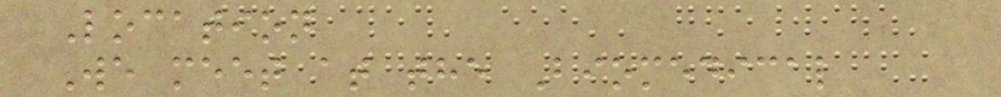Location
We meet at the Biomedical
